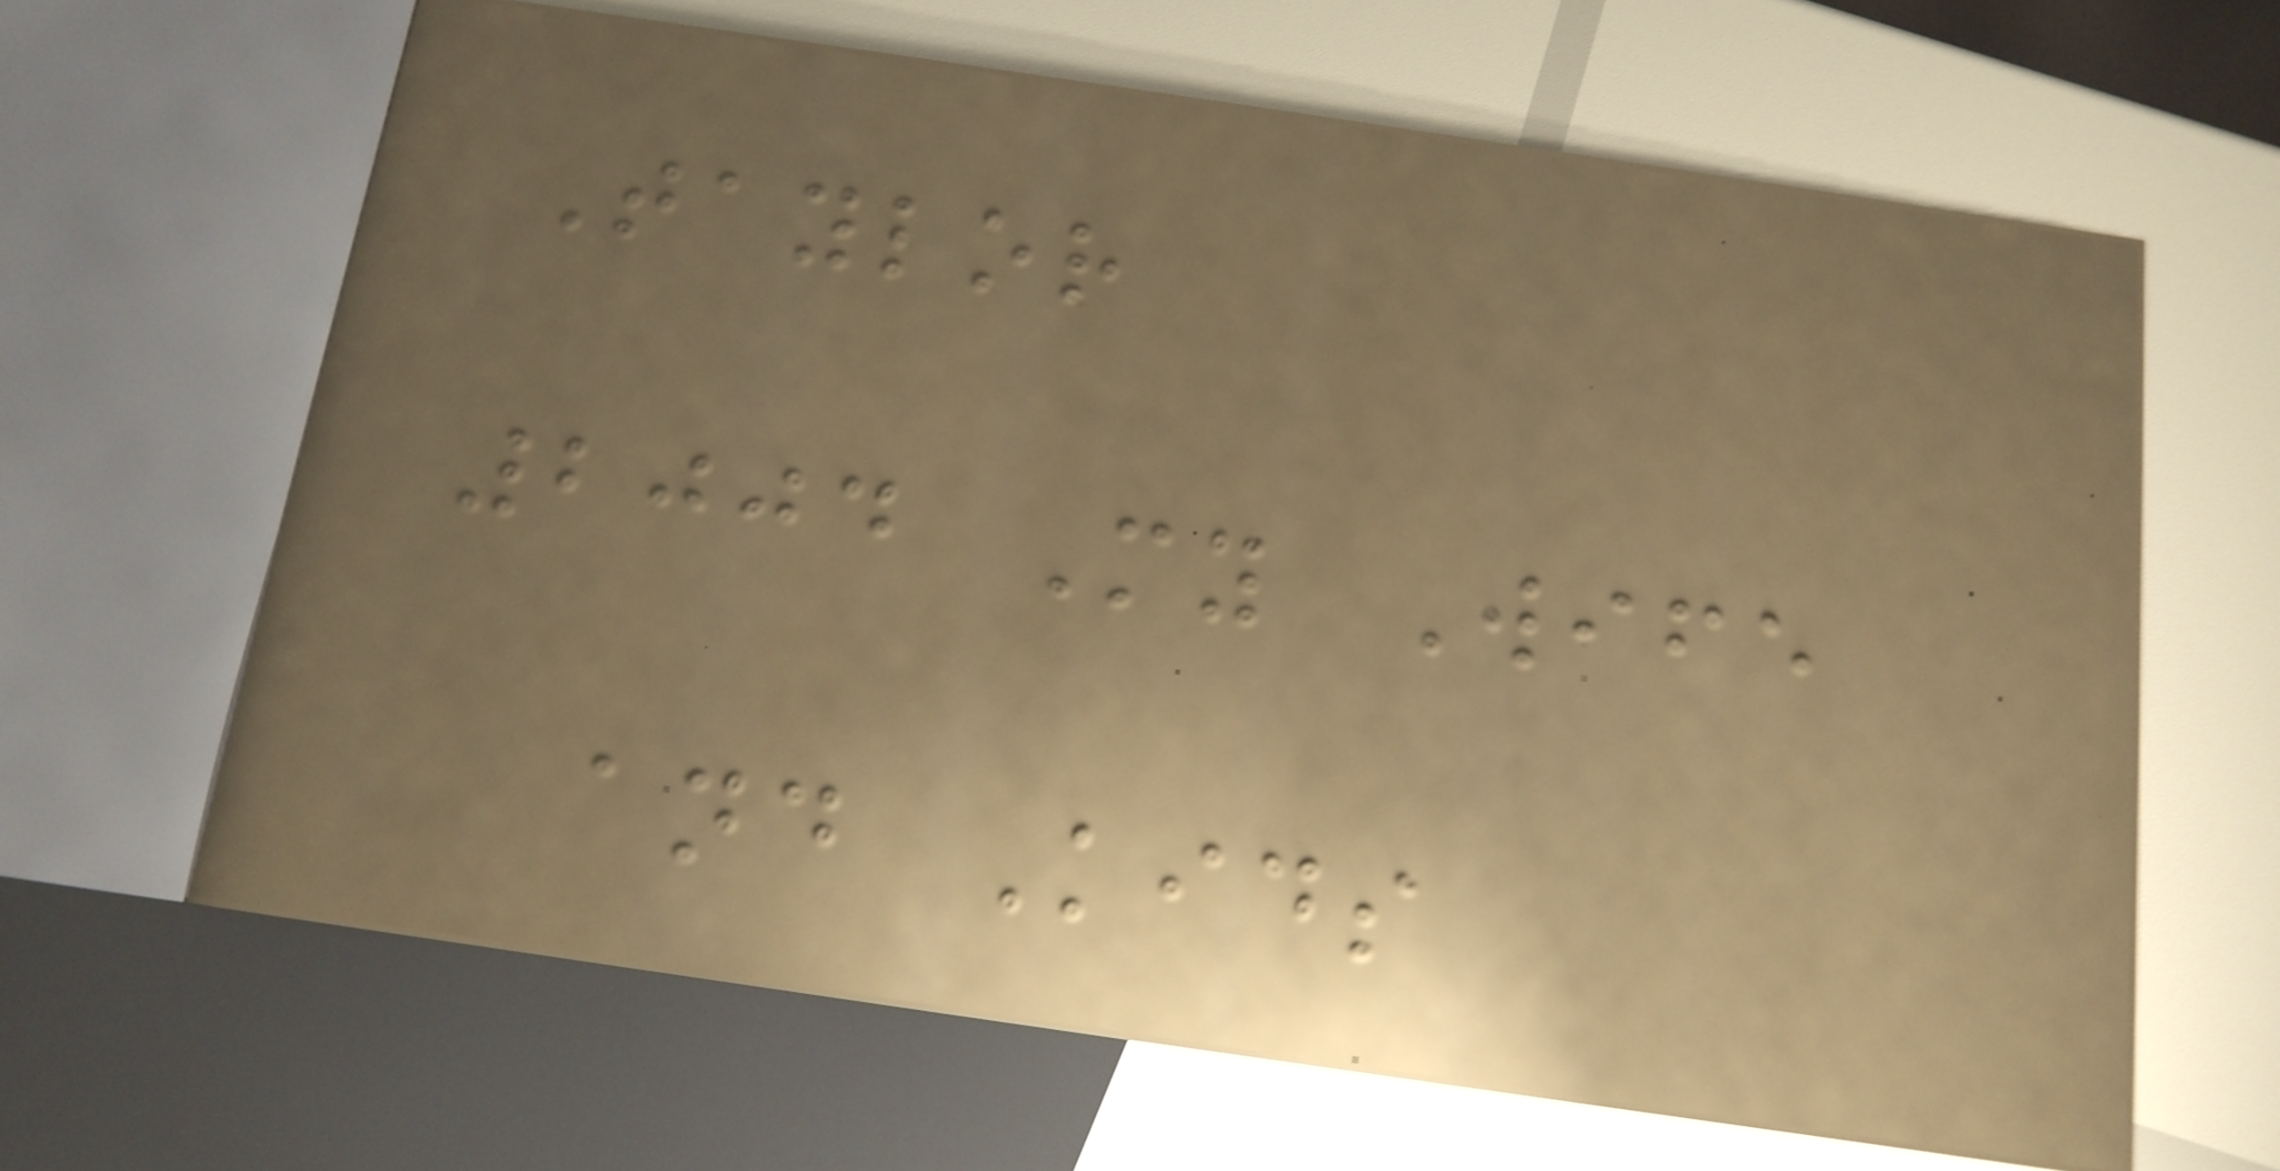Taylor
2004 My Wife
and Kids
